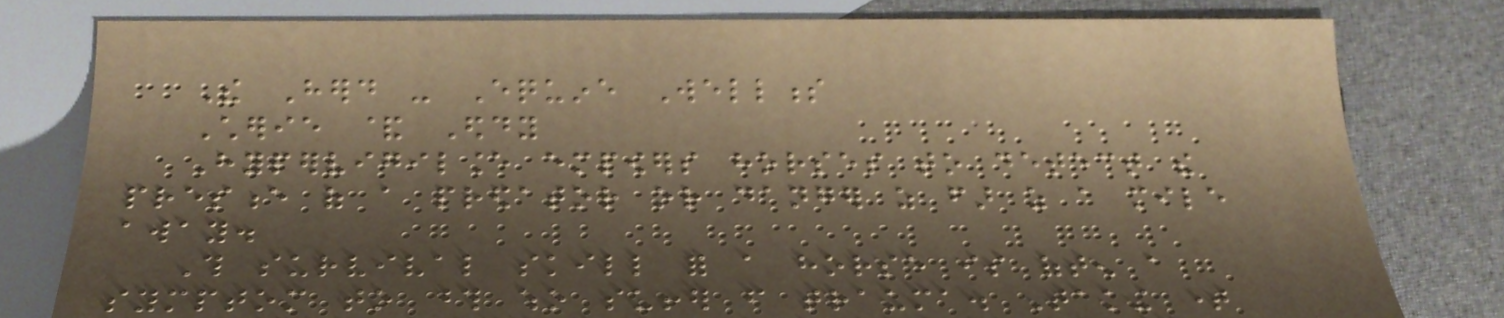The Herd - Equine Wellness
Cherie & Eddy
Hypervigilance empowers horses to detect the
presence of a predator or danger as far as a mile
away.
This survival skill for a horse is often a
symptom to those who suffer from trauma. Taking time
